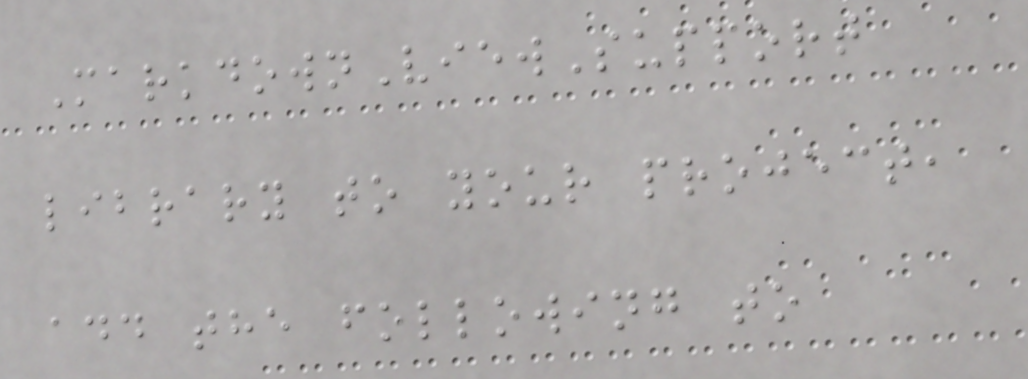MarkdownViewSupport
library to your project,
add the following to
